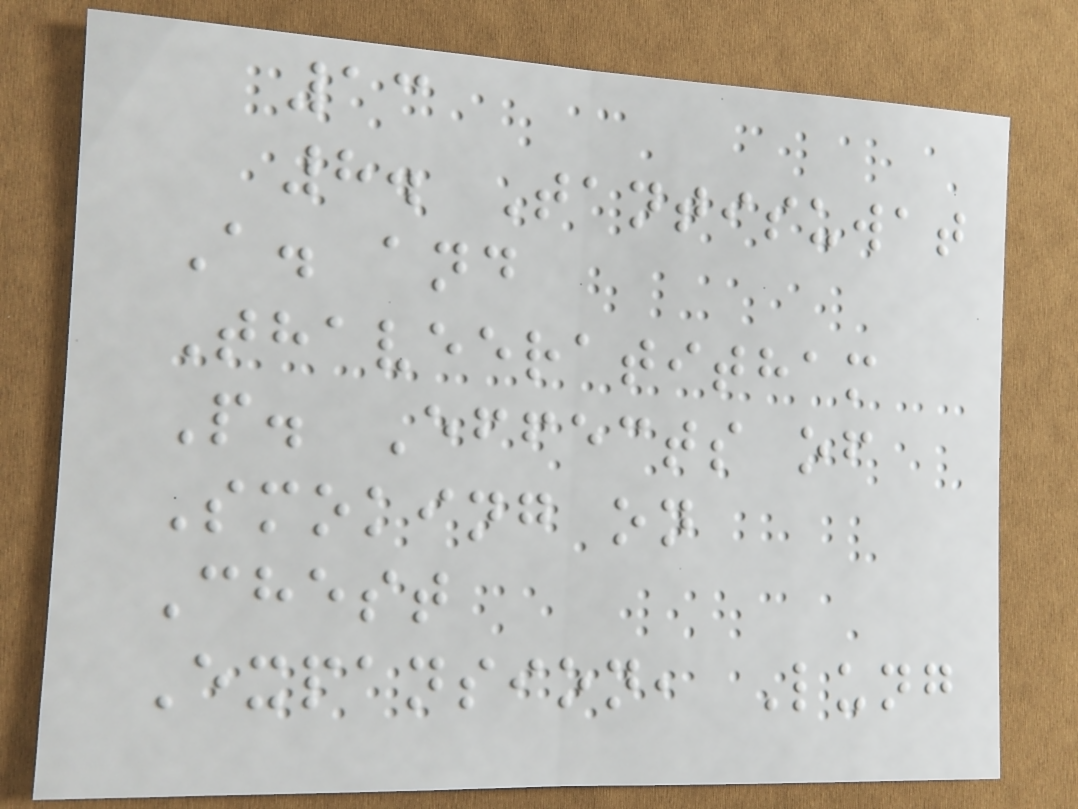13
8. Tantisuwat
A. and
Thaveeratitham
P. Effects of
Smoking on
Chest
Expansion, Lung
